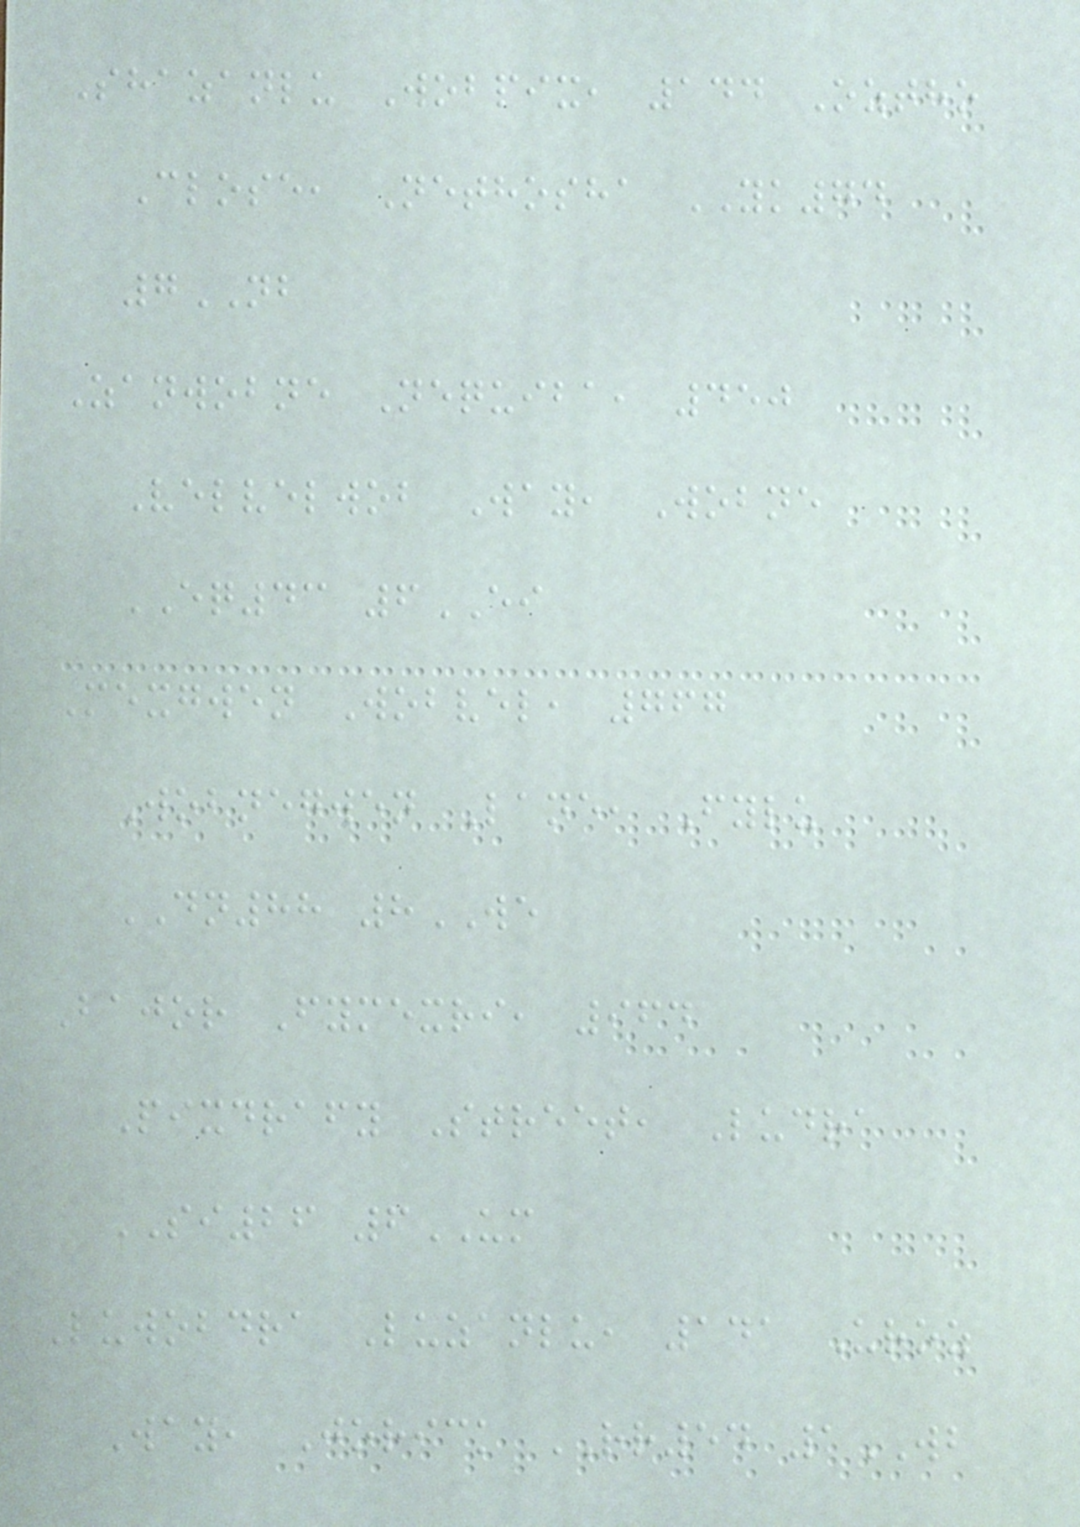Shazanlu Wobpix, 144 Oztho
Close, Nethosha YK74
7NB
Zanwobne Nequiba, 450
Velvelwob Way, Wobne
EQ43 6EI
Mexgwen Wobvel, 767
Wobnegwen Lane, Fylu
DN88 8WE
Bajor Fymexri, 964
Pixdrafy Street, Ludra
SI26 6UM
Luwobdra Luzanlu, 141 Uroz
Way, Jorick RR54 1WB
